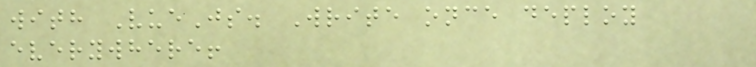with VueJs. Write once deploy
everywhere!
